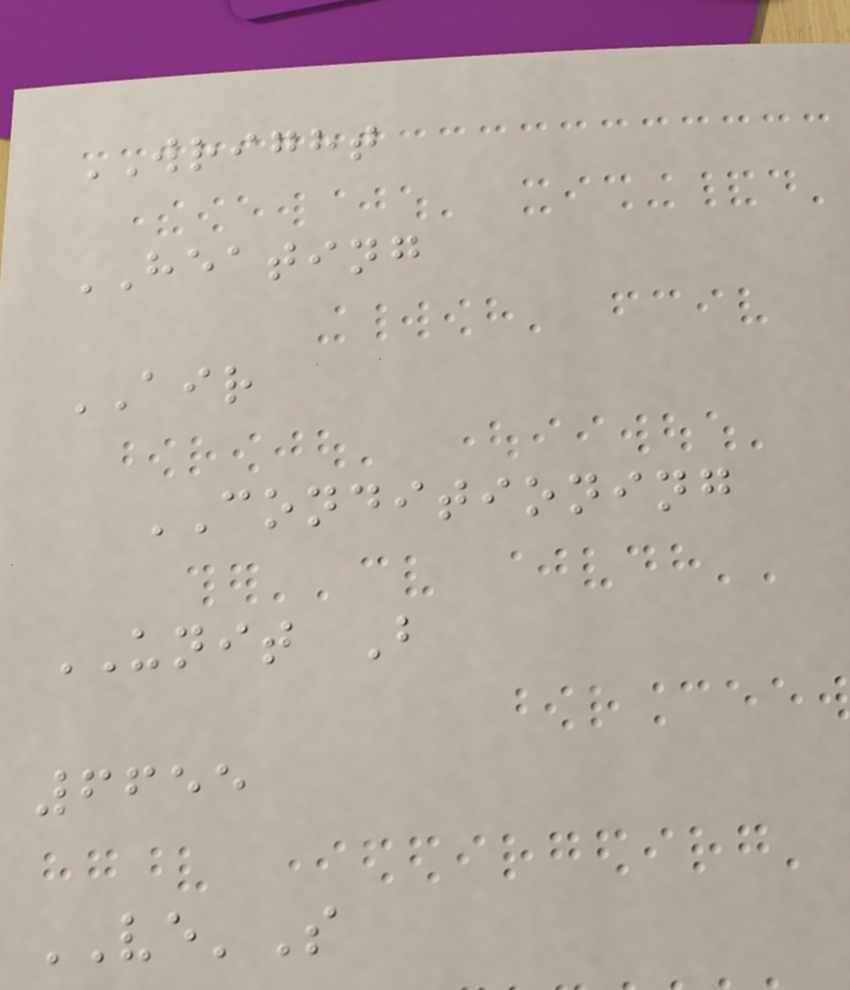WRIGHT
HEATING
AIR
CONDITIONING
UNIT B
6655
VE'S
